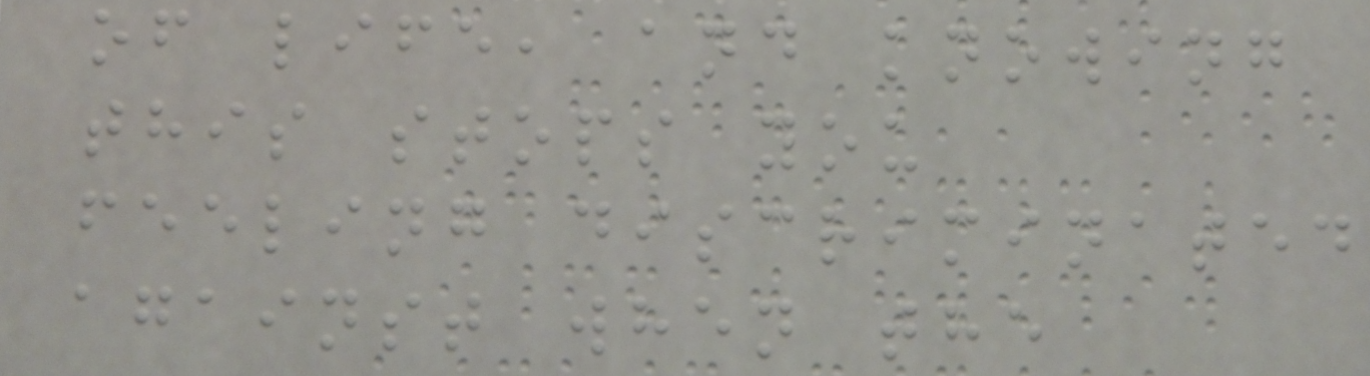of life, and knowing
this stops you
feeling discriminated
against when the
